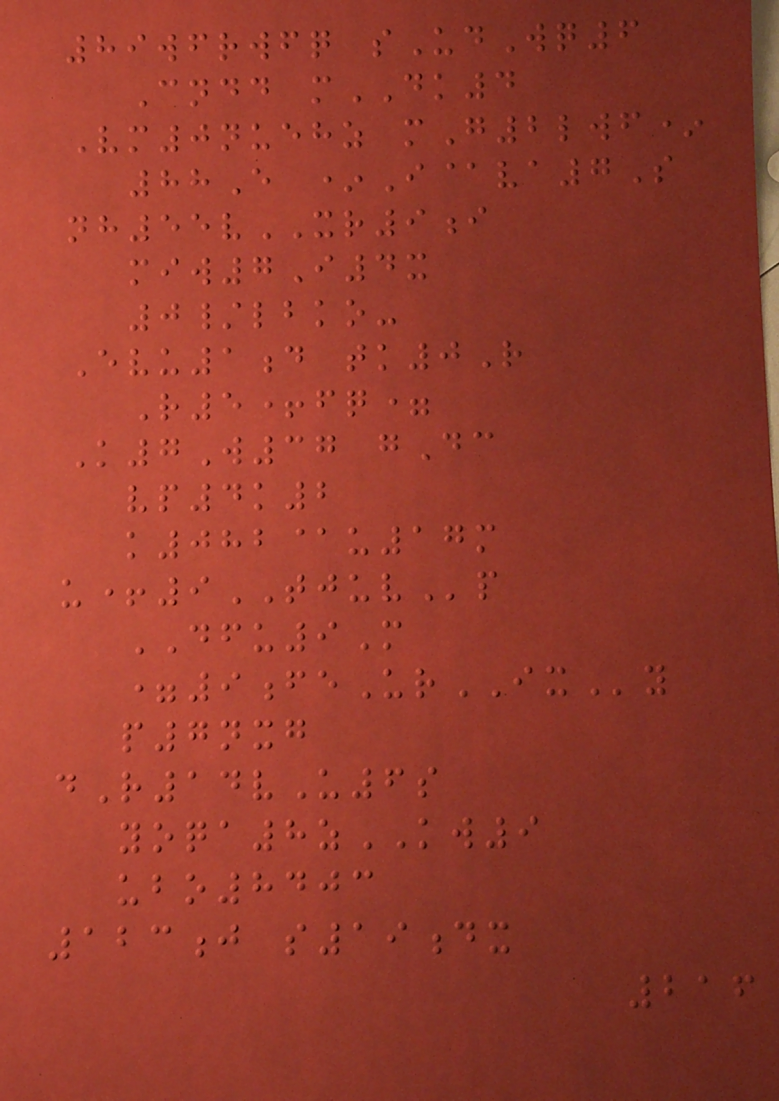89wfrwfq sUdWq6
Cndd mDK4
Vm0nuehz mG2lwf*
88E *I@va7S
nh55vXR9i
miw7I4x
0/lbko-
Evu1d tk0R
R5+fq=
K7W37 gDc
vp4k2
k082@u17m
u+9TJUVp
DFU9M
=9feUrIXy
p7nxg
dR14vU6s
yoqa8zKW9
ubo8403
123j s19dx
216
